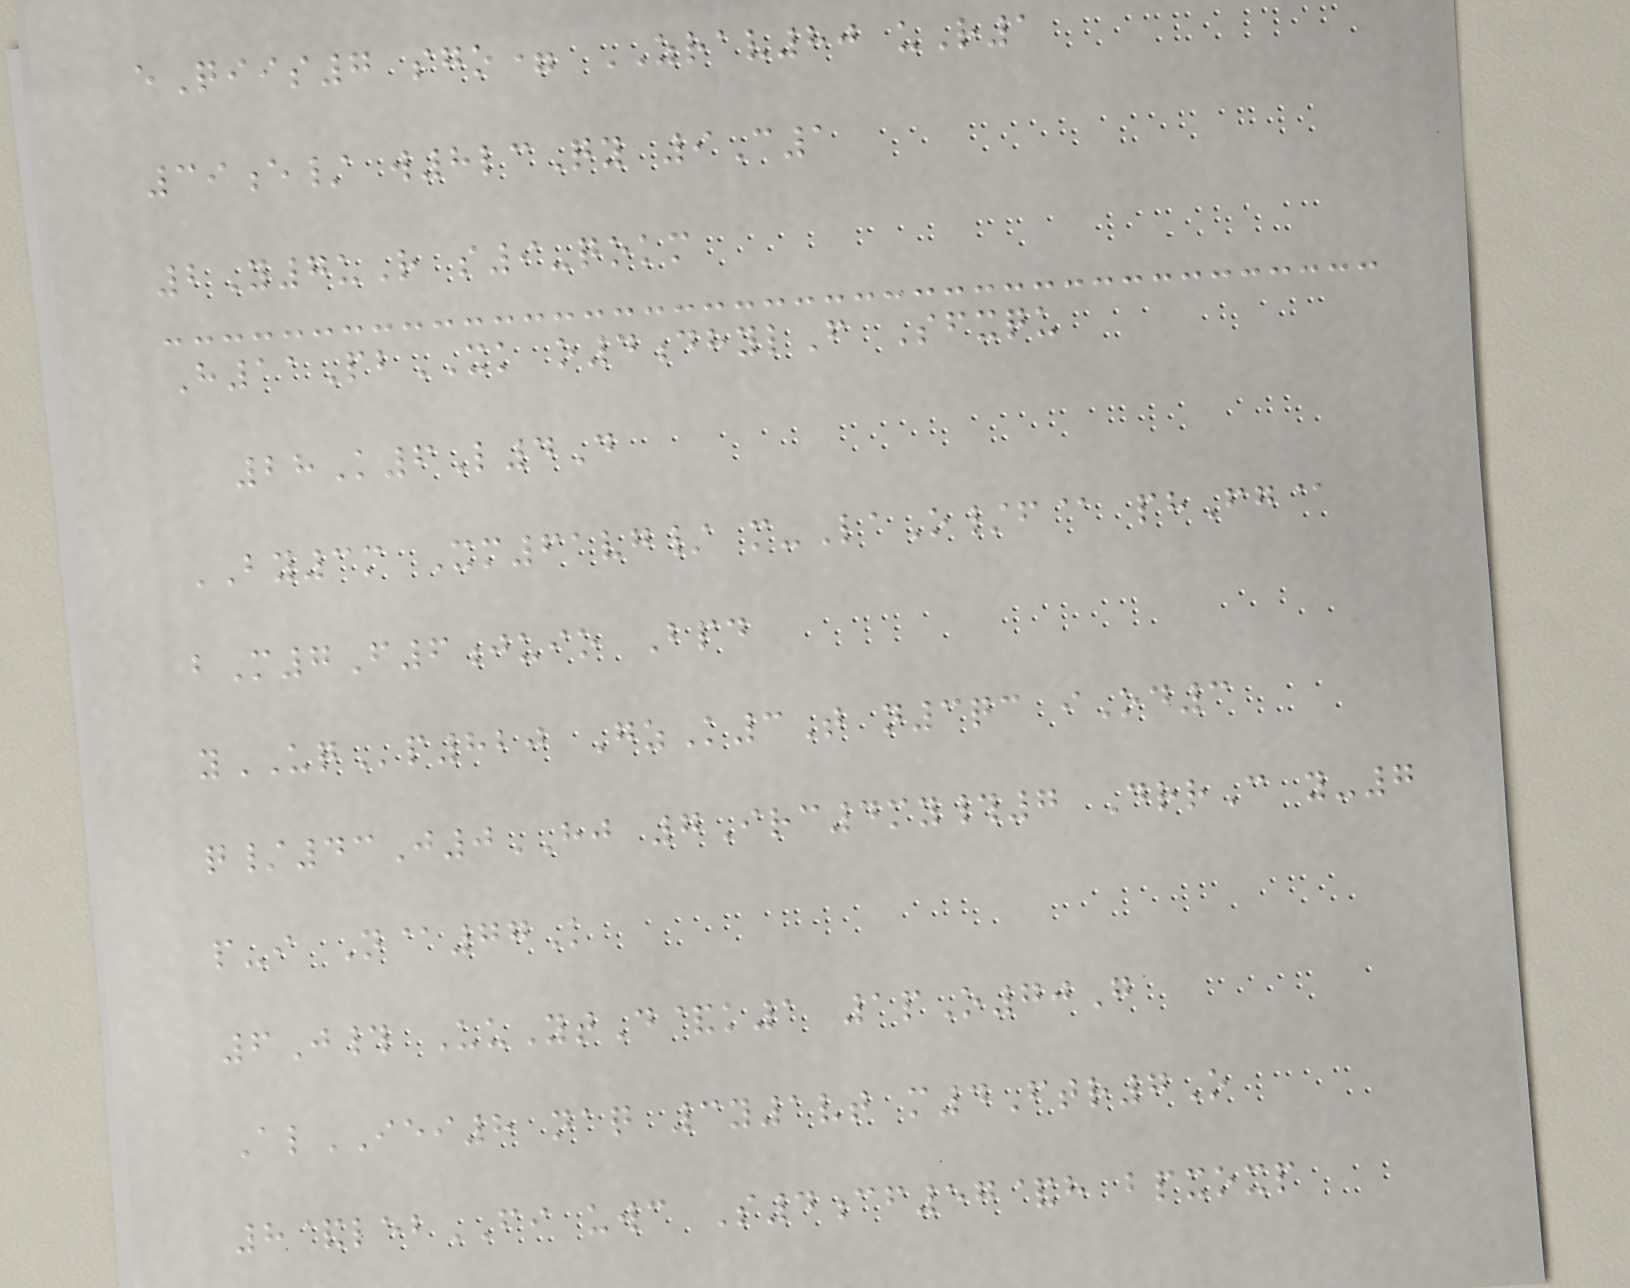eQiis7 sgo= ZRAV80 uR1
39e/ w8lcQy 9C1
2Y7uR s9-qokm
H11PbXK o4dhylF Sfxqu
28K6L4D
BY3m Xm61vg/ m-LaO/f@ phFg@
bM7F6juio Bpd
yUQp820 GzK3T n3qc iOd3
q/43J0HJ 7Irc4my#7 DrrC y-7
p-i N@77K
6J# UuYtD&k1 1pO70G
AlIEI8 naq 3y1vt m4Ftr7O
8&lebFI uwc S4cf57&h bpxoxp
